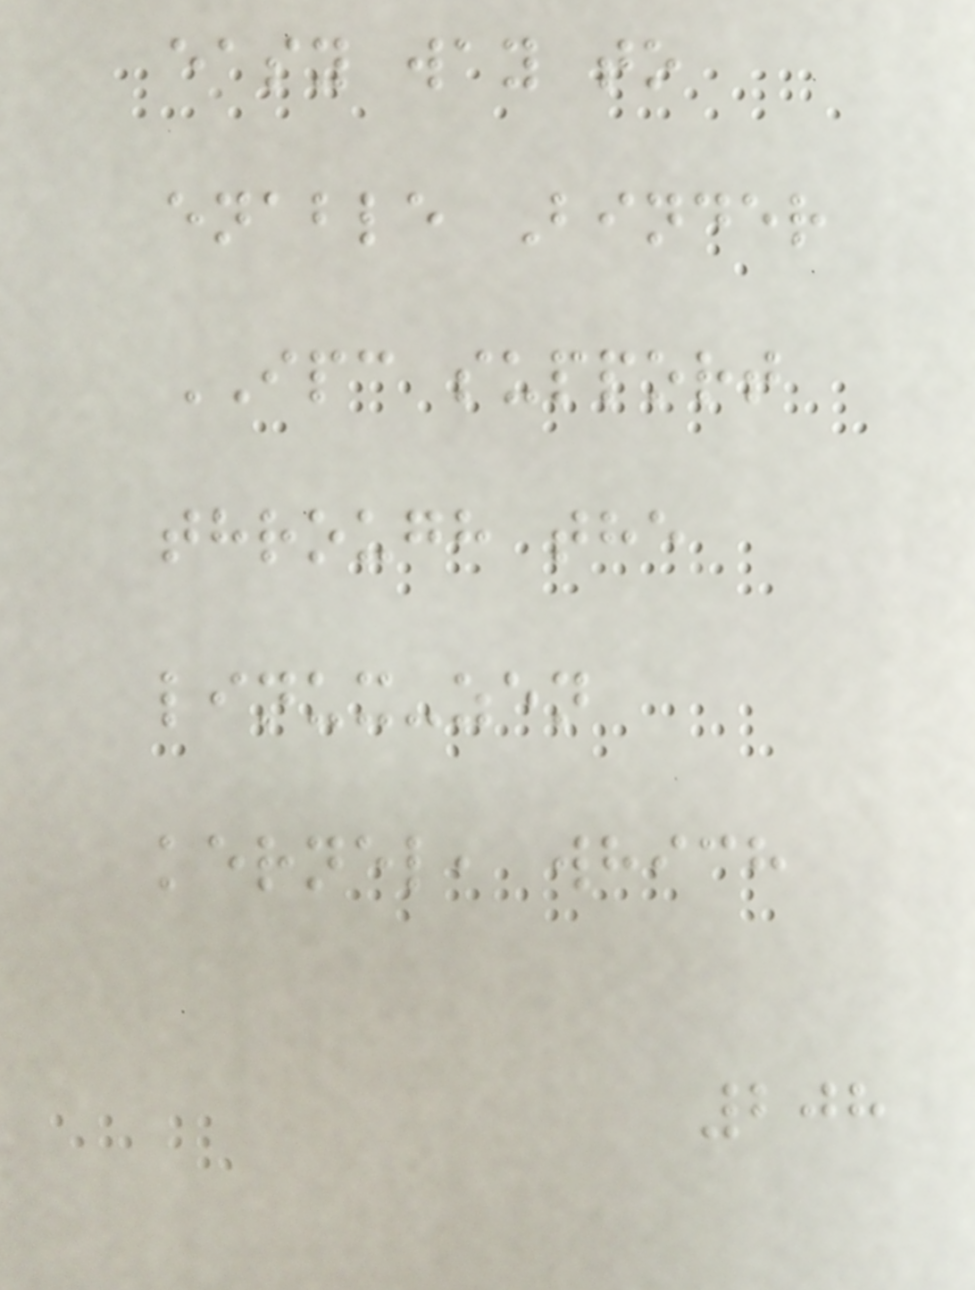easy way to
enable Binder
IPC support
through the
linux-zen
kernel, which
208
